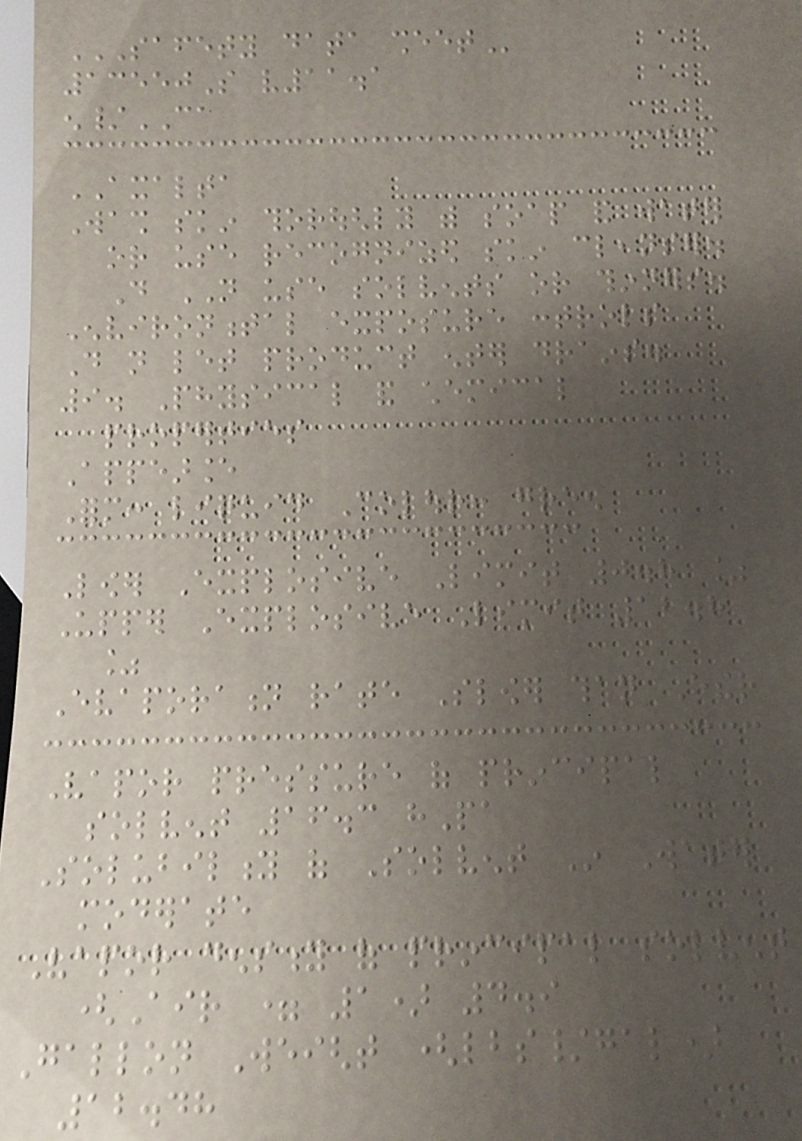SAFETY DATA SHEET
13550S v11.1
en/CA
AXALTA
Wash skin thoroughly with soap and water
or use recognized skin cleanser.
Do NOT use solvents or thinners.
Environmental exposure controls
Do not let product enter drains.
9. Physical and chemical
properties
Appearance
Form: liquid Colour: green
Lower Explosive Limit 0.8 %
Upper Explosive Limit 12.8
%
Evaporation rate Slower than Ether
Vapor pressure of principal
solvent 16.3 hPa
Solubility of Solvent In Water
moderate
Vapor density of principal solvent
(Air = 1) 4.9
Gallon Weight (lbs/gal)
12.48
